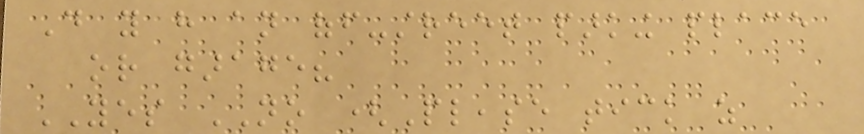Do you have an off-street parking place
or garage?
YES NO (Please tick as
